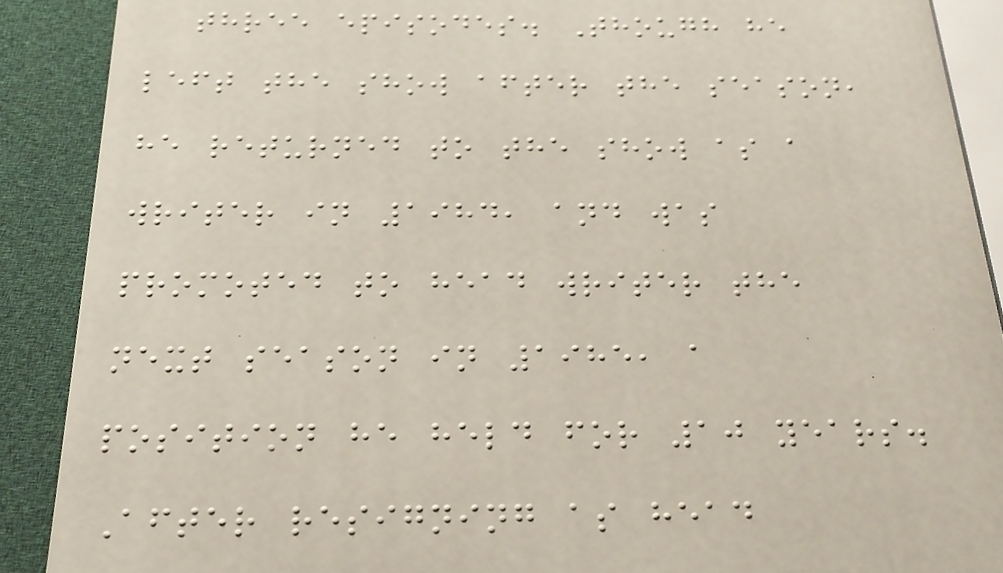three episodes. Though he
left the show after the season,
he returned to the show as a
writer in 1984, and was
promoted to head writer the
next season in 1985, a
position he held for 10 years.
After resigning as head
